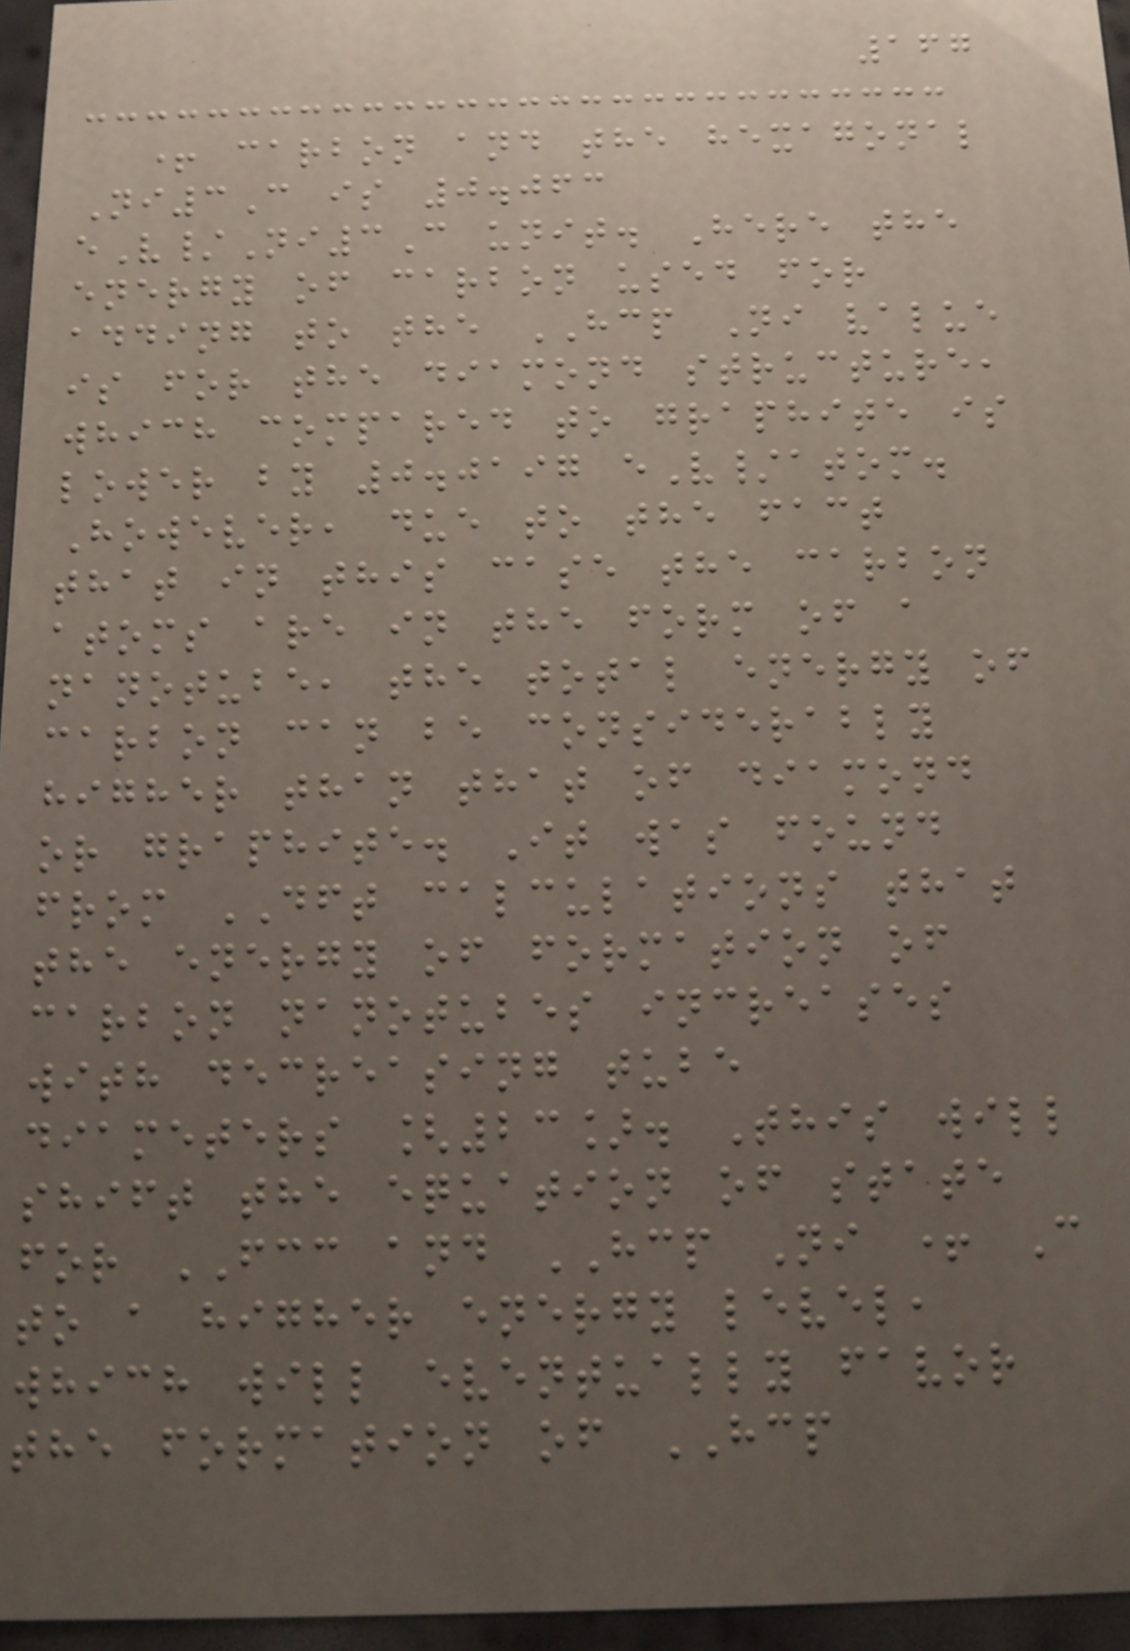167
+ carbon and the hexagonal
Ni3C is 0.063
eV/Ni3C unit. Here the
energy of carbon used for
adding to the HCP Ni value
is for the diamond structure,
which compared to graphite is
lower by 0.0197 eV/atom.
However, due to the fact
that in this case the carbon
atoms are in the form of a
nanotube, the total energy of
carbon can be considerably
higher than that of diamond
or graphite. It was found
from DFT calculations that
the energy of formation of
carbon nanotubes increases
with decreasing tube
diameters [23]. This will
shift the equation of state
for FCC and HCP Ni + C
to a higher energy level,
which will eventually favor
the formation of HCP
